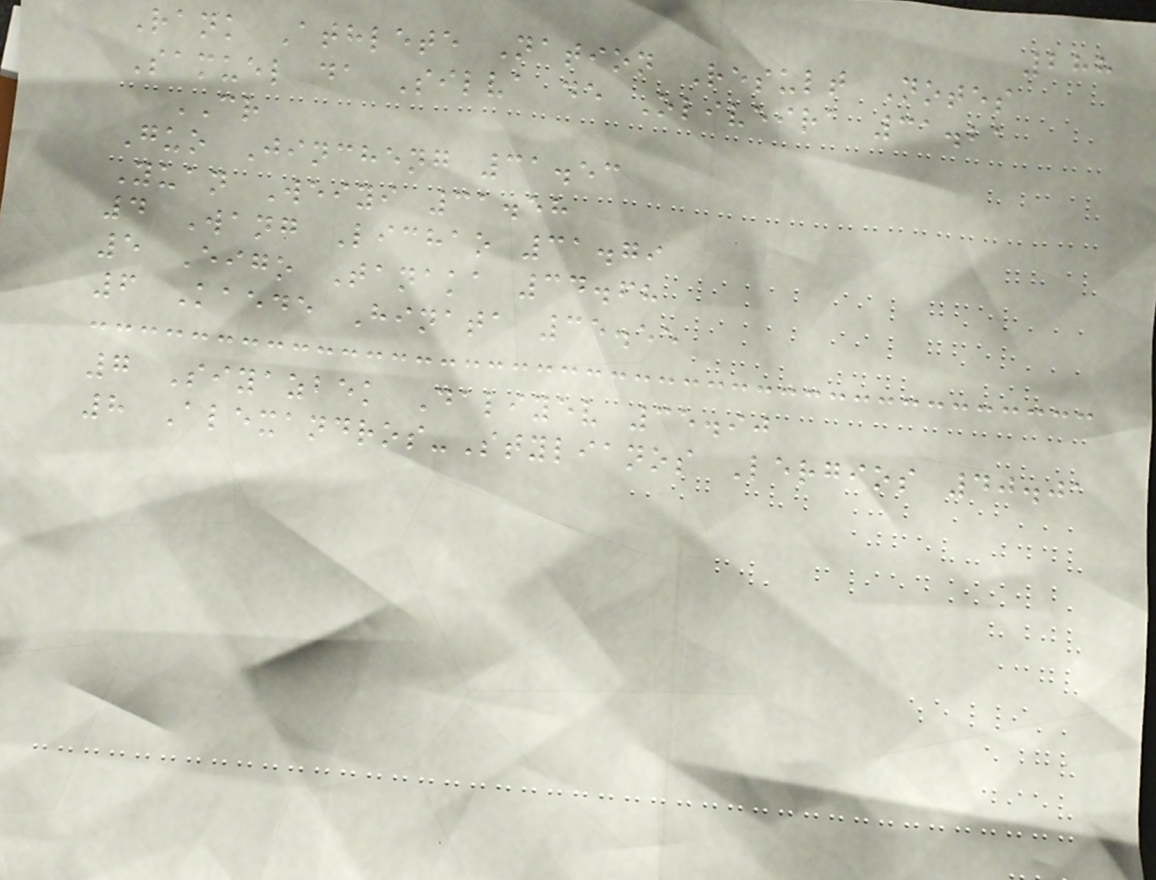288
Rank Athlete Nation Result Notes
Samuel da Silva de Oliveira 31.21
CR
Guo Jincheng 31.53
Yuan Weiyi 31.58
4 Wang Lichao 31.79
5 Eigo Tanaka 34.68
6 Kaede Hinata 35.55
7 Siyazbek Daliyev 35.90
8 Alexandros-Stylianos Lergios 40.01
